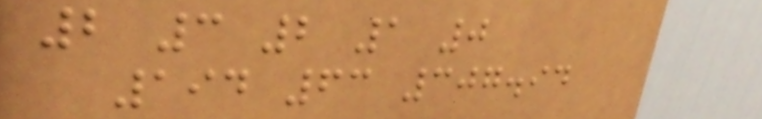2 3 2 1 0
194 63 307.94
